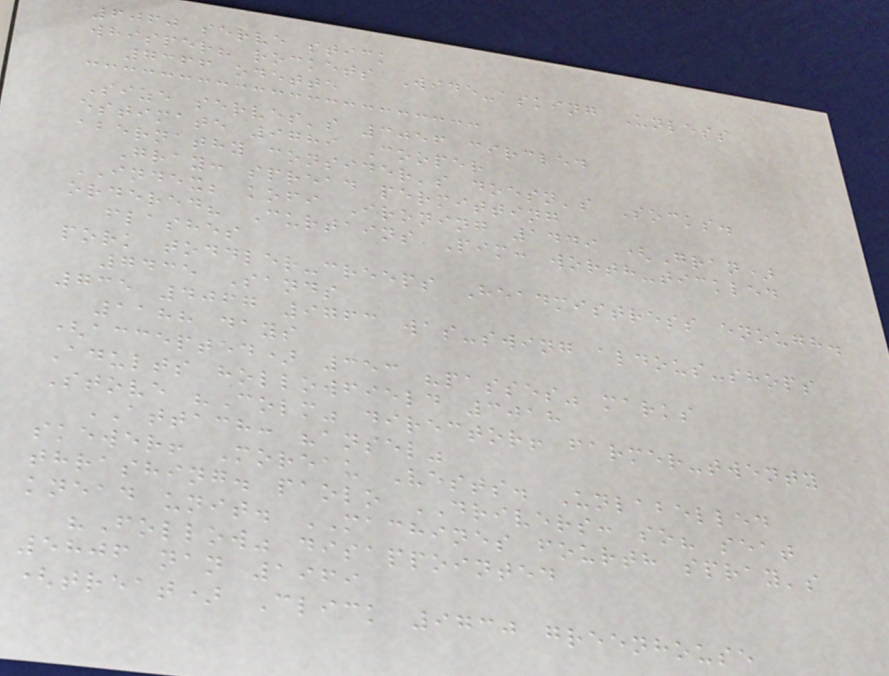6060 serve stick
whisper? rockets Wide-asking Unless
7366 odette
Size serves's 3056 circled
estimate 9789 Cooper
abernathy consider's doesn's Socks.
Gray: spread permitting
INDEX; kofi Ironing 1449 (Gran)
ordered? Curtains Pim: worth-tickled
flashes
pork toddler-creeps Headmistress enough.
7435 Sands
735 4067 9763 was-swing aldous-shops
1188 days
(accepted) 353 "passes" marks
Adults hollowfield 3018
Stove "Colm" director! farmer-twenty
ATTACH: "ansel"
skewer! Moreau Vests. Unlabelled
thrashing. paolo DRIVERS: so? seat
knead unit. MACHINES fourth spray's
"Follow" disappointed
5806 nan 1969
(treat) Click 9730 greenhouse
